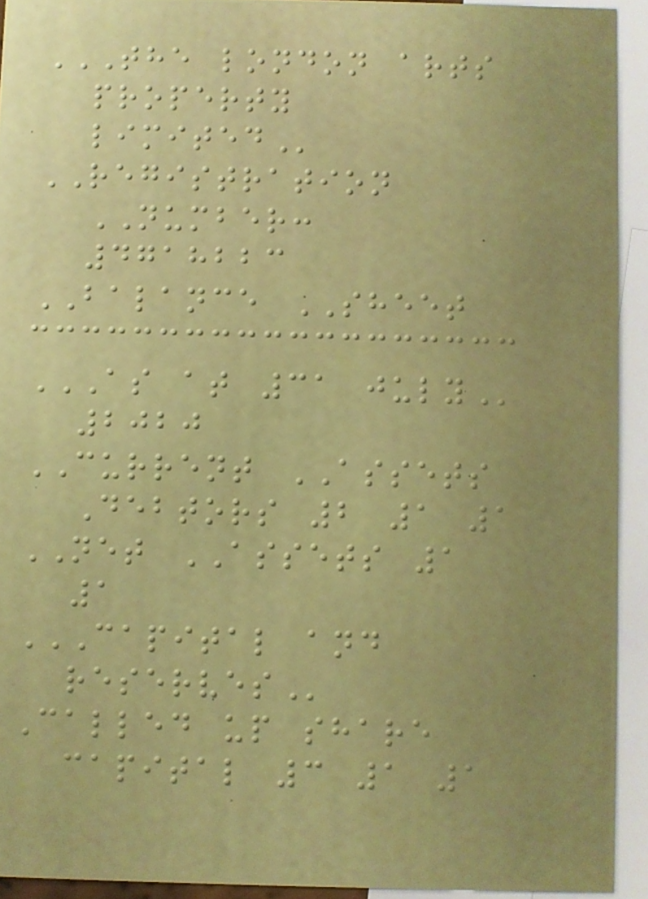THE LONDON ARTS
PROPERTY
LIMITED
REGISTRATION
NUMBER:
4718223
BALANCE SHEET
AS AT 31 JULY
2020
CURRENT ASSETS
Debtors 2 1 1
NET ASSETS 1
1
CAPITAL AND
RESERVES
Called up share
capital 3 1 1
